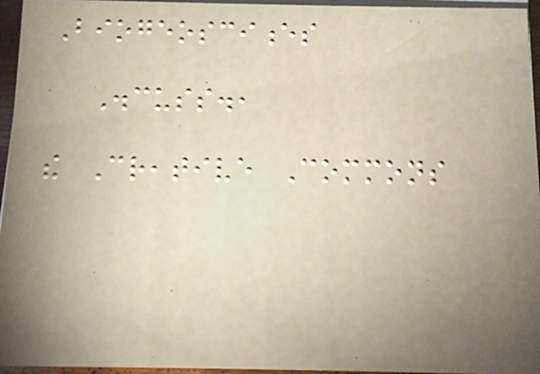Biogeosciences
Discuss.,
the Creative Commons
